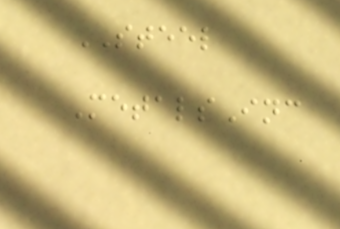STEEL
MetalsInc
